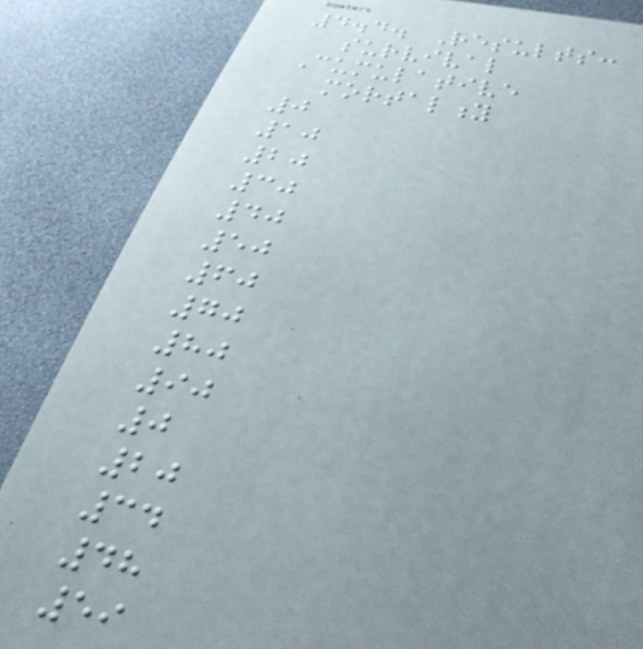4.4. Results:
survival
Cumulative
mortality
0
10
20
30
40
50
60
70
80
90
0
20
34
48
59
